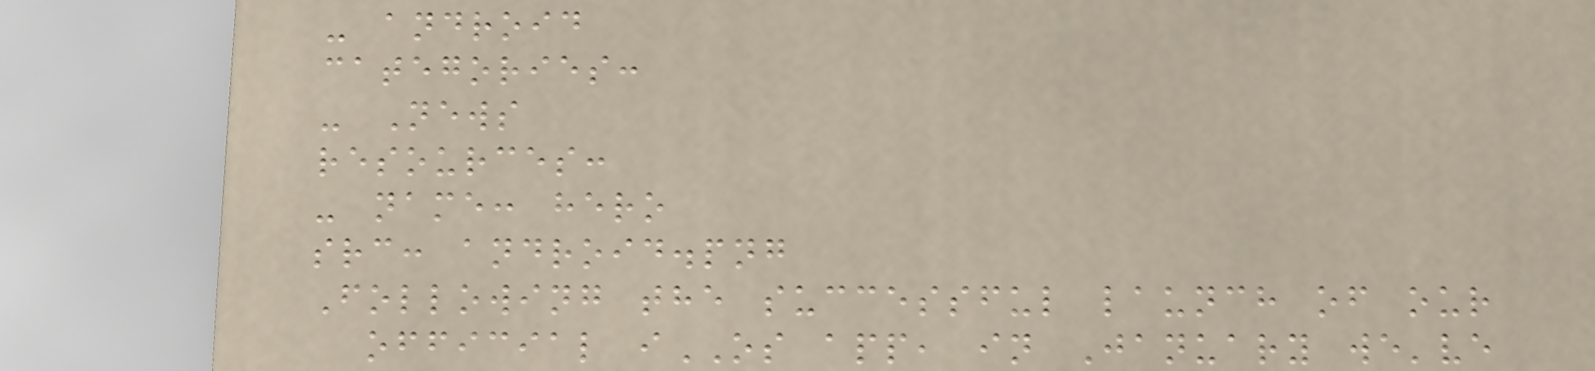- android
categories:
- News
resources:
- name: hero
src: android.png
Following the successful launch of our
official iOS app, in January we've
